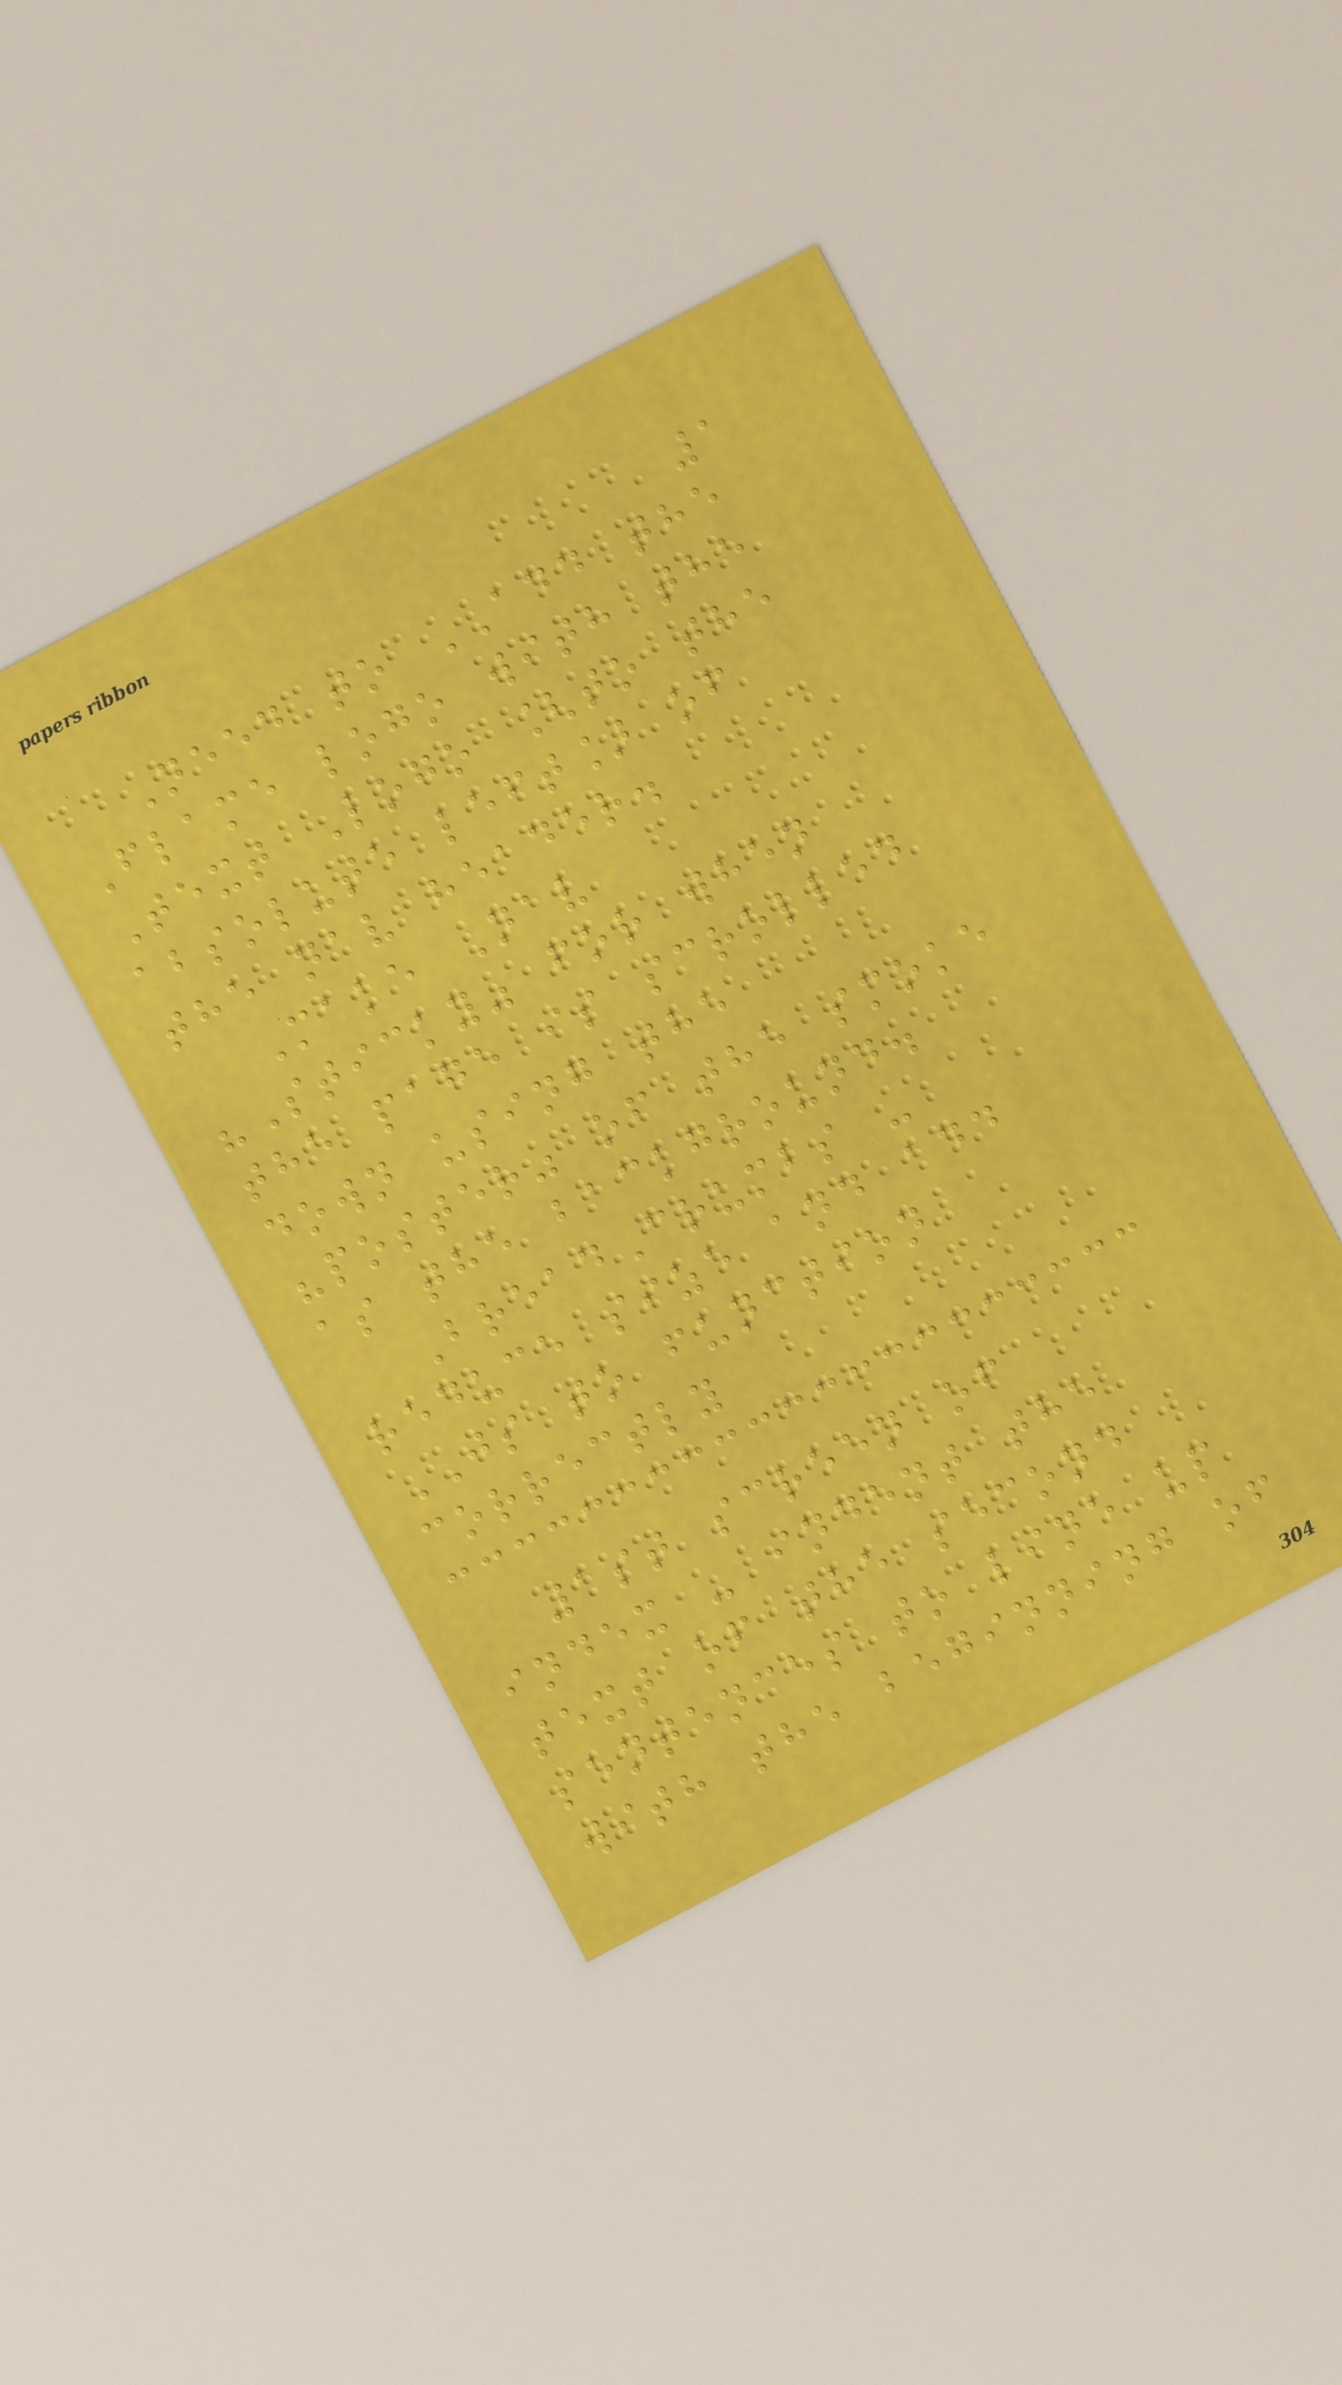1
Need to ADD the
Flame logo with the
Text Logo [to the
absolute left] of
the nav header.
Make Nav
"Sticky" for when
the page is scrolled
down using the
"poster" of the smoke
as the background.
BreadCrumbs -
reduce size and add
JS to function
correctly
1st screen of
index - indent the
text of the second
sentences to line up
with the beginning of
